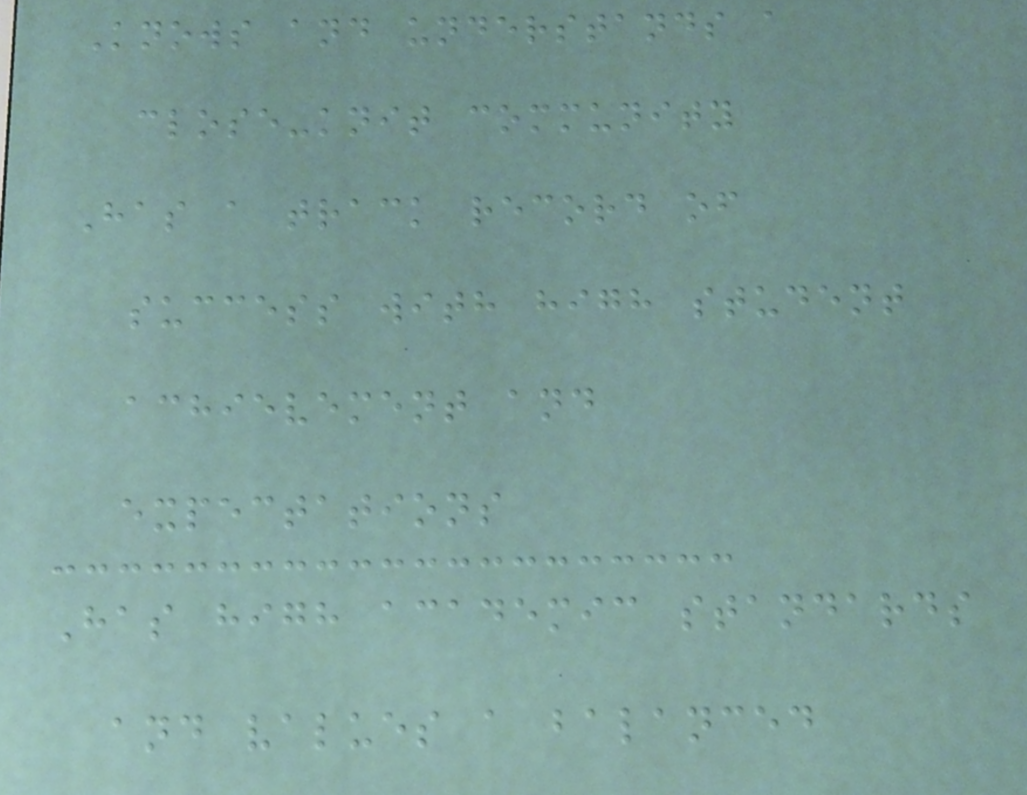Knows and understands a
close-knit community
Has a track record of
success with high student
achievement and
expectations
Has high academic standards
and values a balanced
